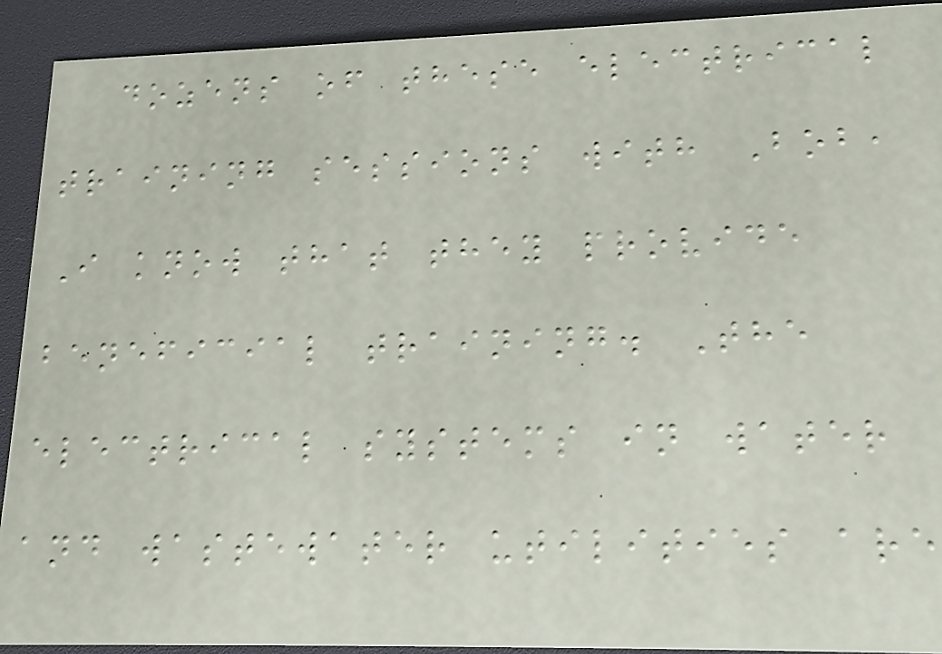dozens of these electrical
training sessions with Bob,
I know that they provide
beneficial training. The
electrical systems in water
and wastewater utilities are
